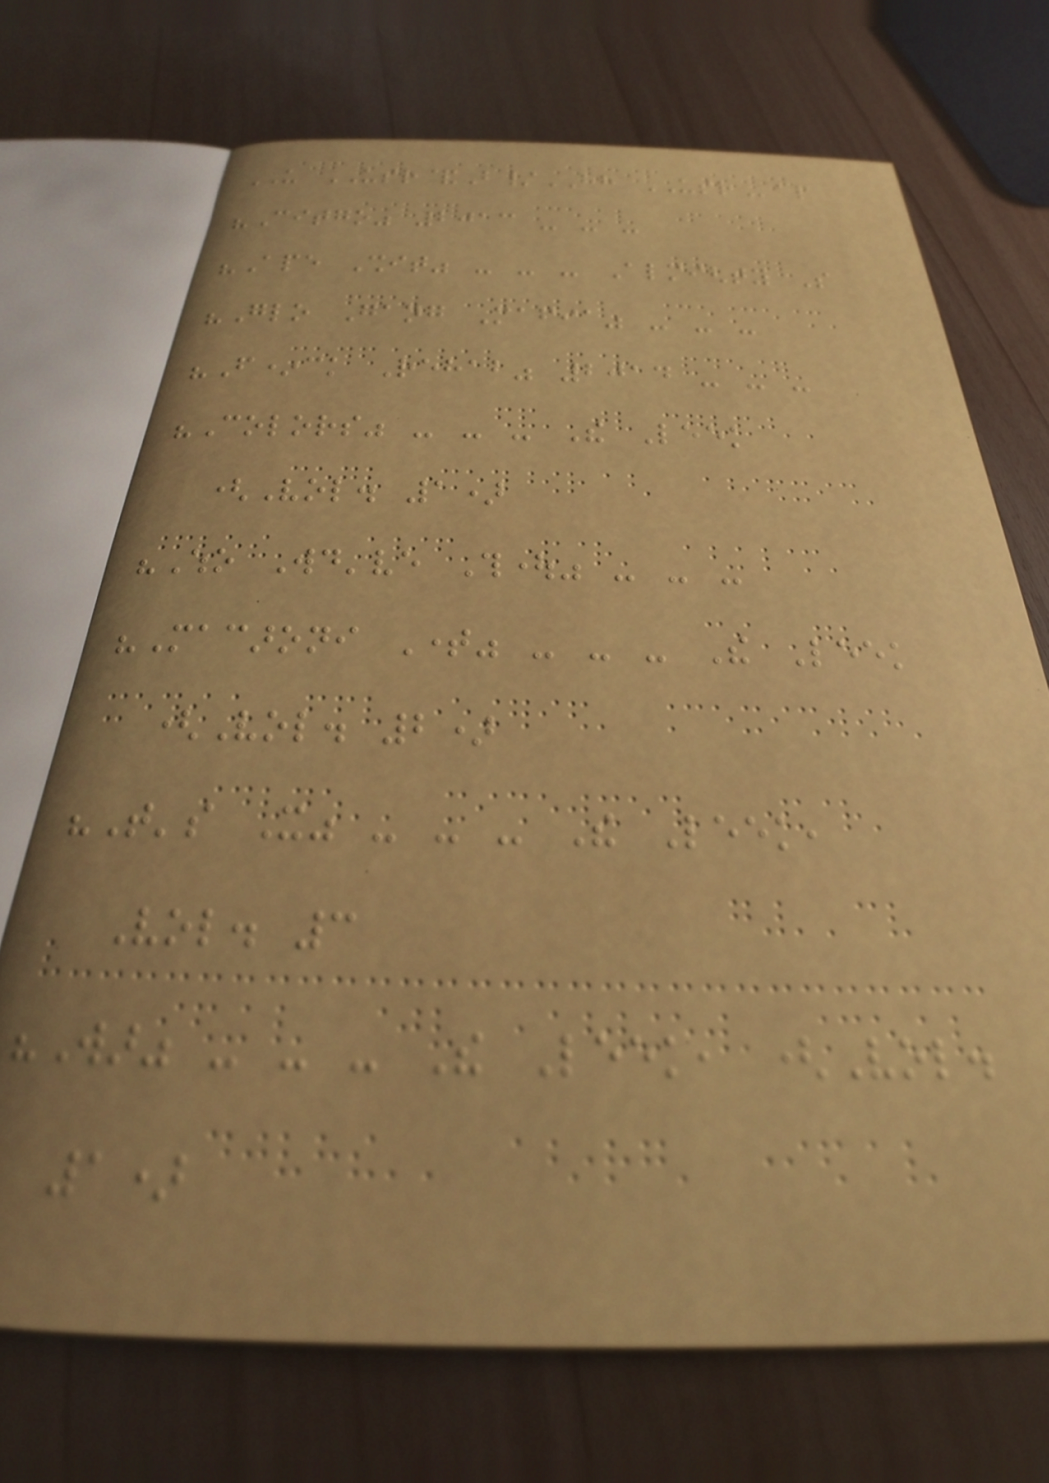US USR&B/HH USRap
"Citgo" 2013 - - -
"Ape Shit" - - - Almighty So
"Glo Gang Mafia" - - -
"F*ck Rehab" 2014 - - -
"Colors" - - - The Leek
(Vol. 1)
"Who Would've Thought" - - -
"Macaroni Time" - - - The Leek
(Vol. 2)
"That's It" - - - The Leek,
Vol. 3
"War" - - - The Leek, (Vol.
1)
